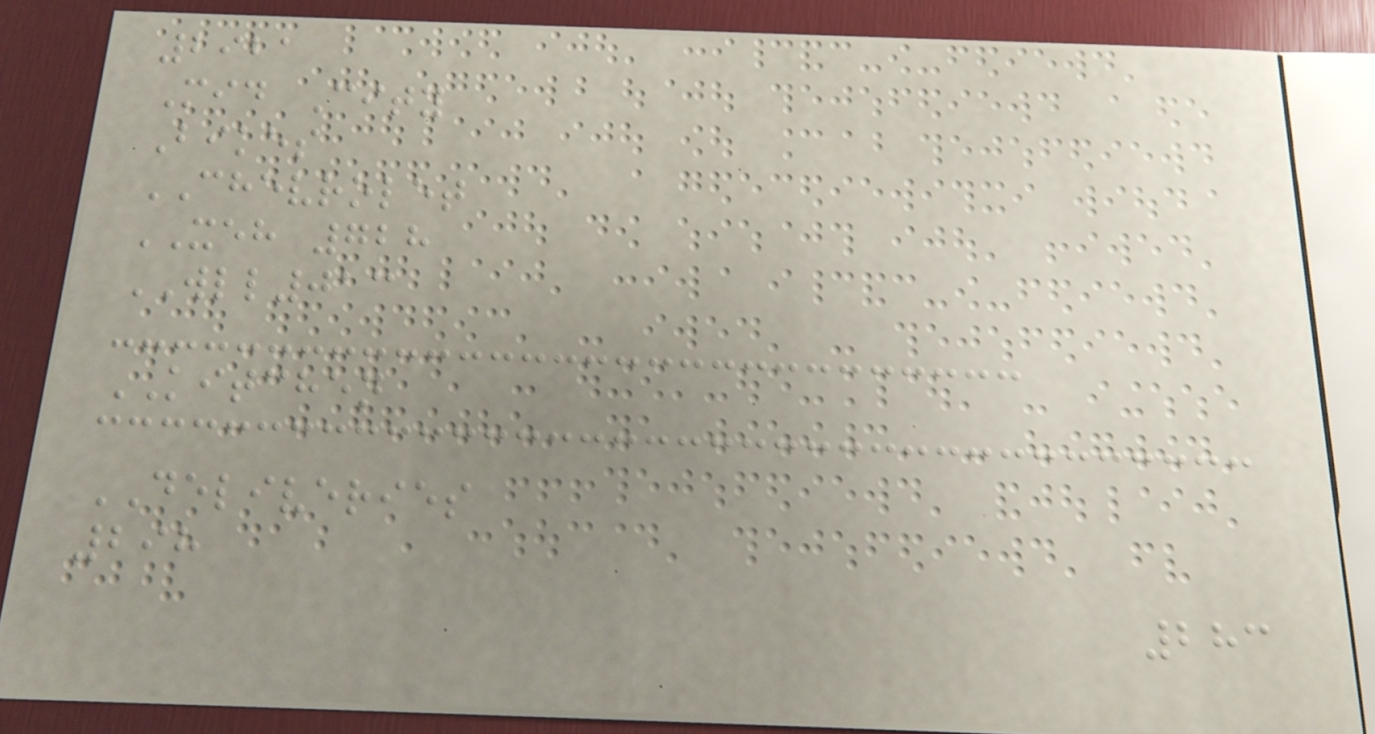2921
Mid City
Bikes
CHEVROLET
XEH 728
WLL013
KITCHEN
DELIVERIES
298
283
